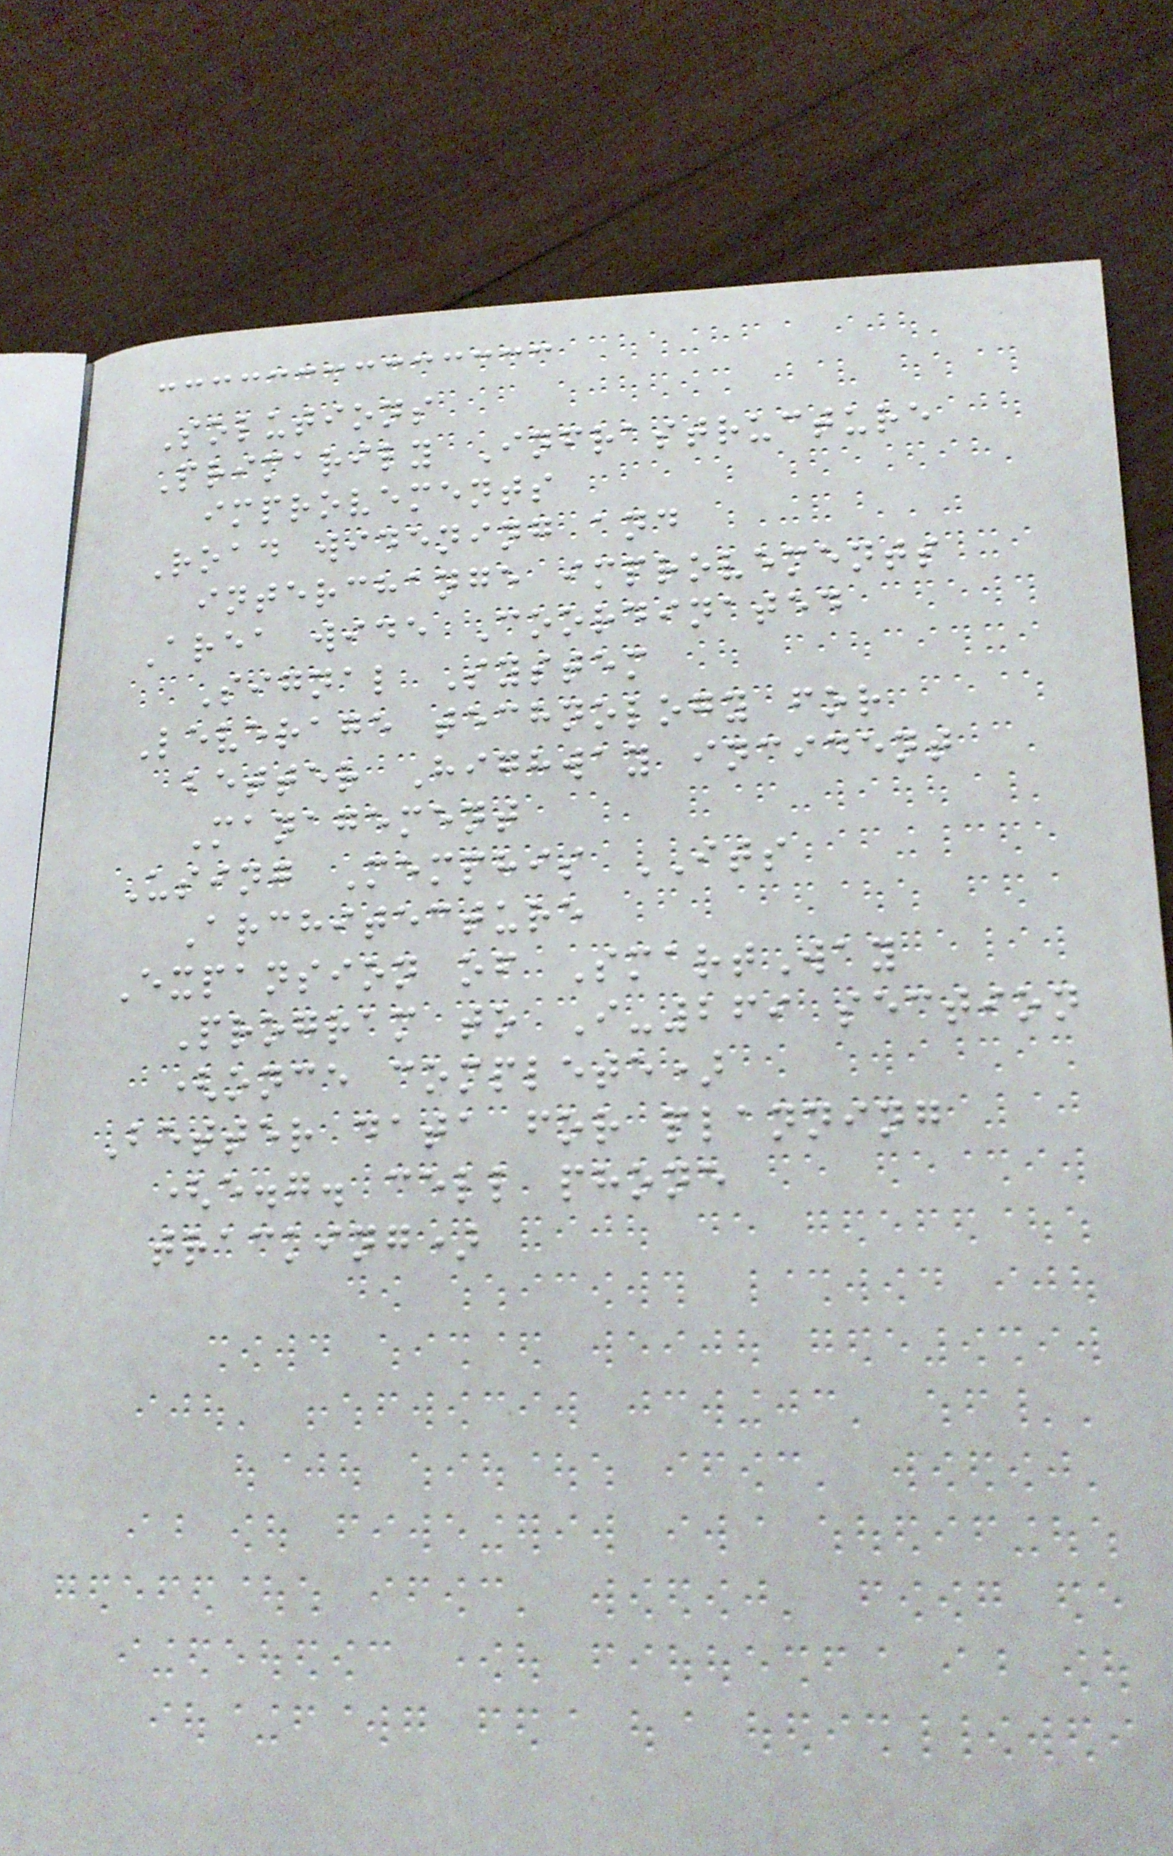Solutions
Primarily Infrastructure
improvements
Road widening and
interchange improvements
Area wide Coordinated
Signal System
Leverage technology for
better Highway incident
Management
Using Memphis ITS
Architecture
Expansion of SmartWay
Program to I-269 section
(once complete)
Better data for planning
(e.g. cell phone
tracking)
